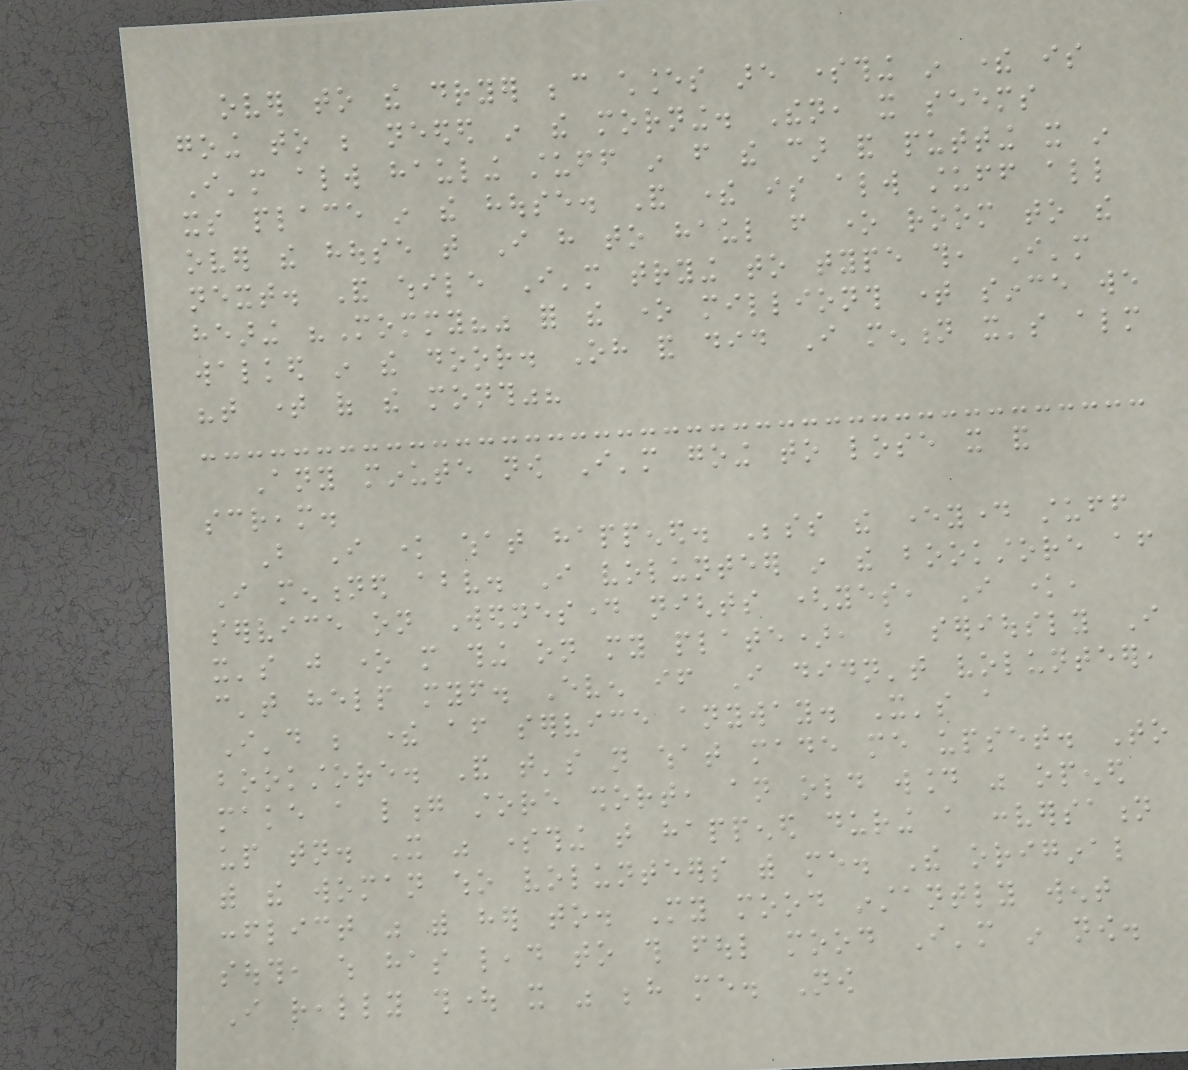over to the dryer because chances are something in there is
going to be needed in the morning. Then, it seems
I'm always hauling stuff in from the car and putting it in
its place in the house. And there is always stuff all
over the house that I have to haul from one room to the
next. And while I'm trying to type this, I'm
hearing "Mommy?" for the one millionth time since we
walked in the door. Oh and did I mention it's almost
"that time of the month"?
Any minute now I'm going to lose it and
scream.
But I know what happened. Besides the everyday stuff
I mentioned above. I volunteer in the bookstore after
service on Wednesday nights (yes, I know,
it's just one more thing on my plate), but seriously I
can't help myself. Even if I didn't volunteer,
I'd be there after service anyway. It's a
bookstore. And that's not what made me upset. To
make a long store short, an old wound was opened
up tonight. It was something that happened during a conversation
with the woman who volunteers with me. The original
conflict was with her to. My mood instantly went
south, which has lead to this foul mood I'm in now.
I really thought it was behind me. Now
